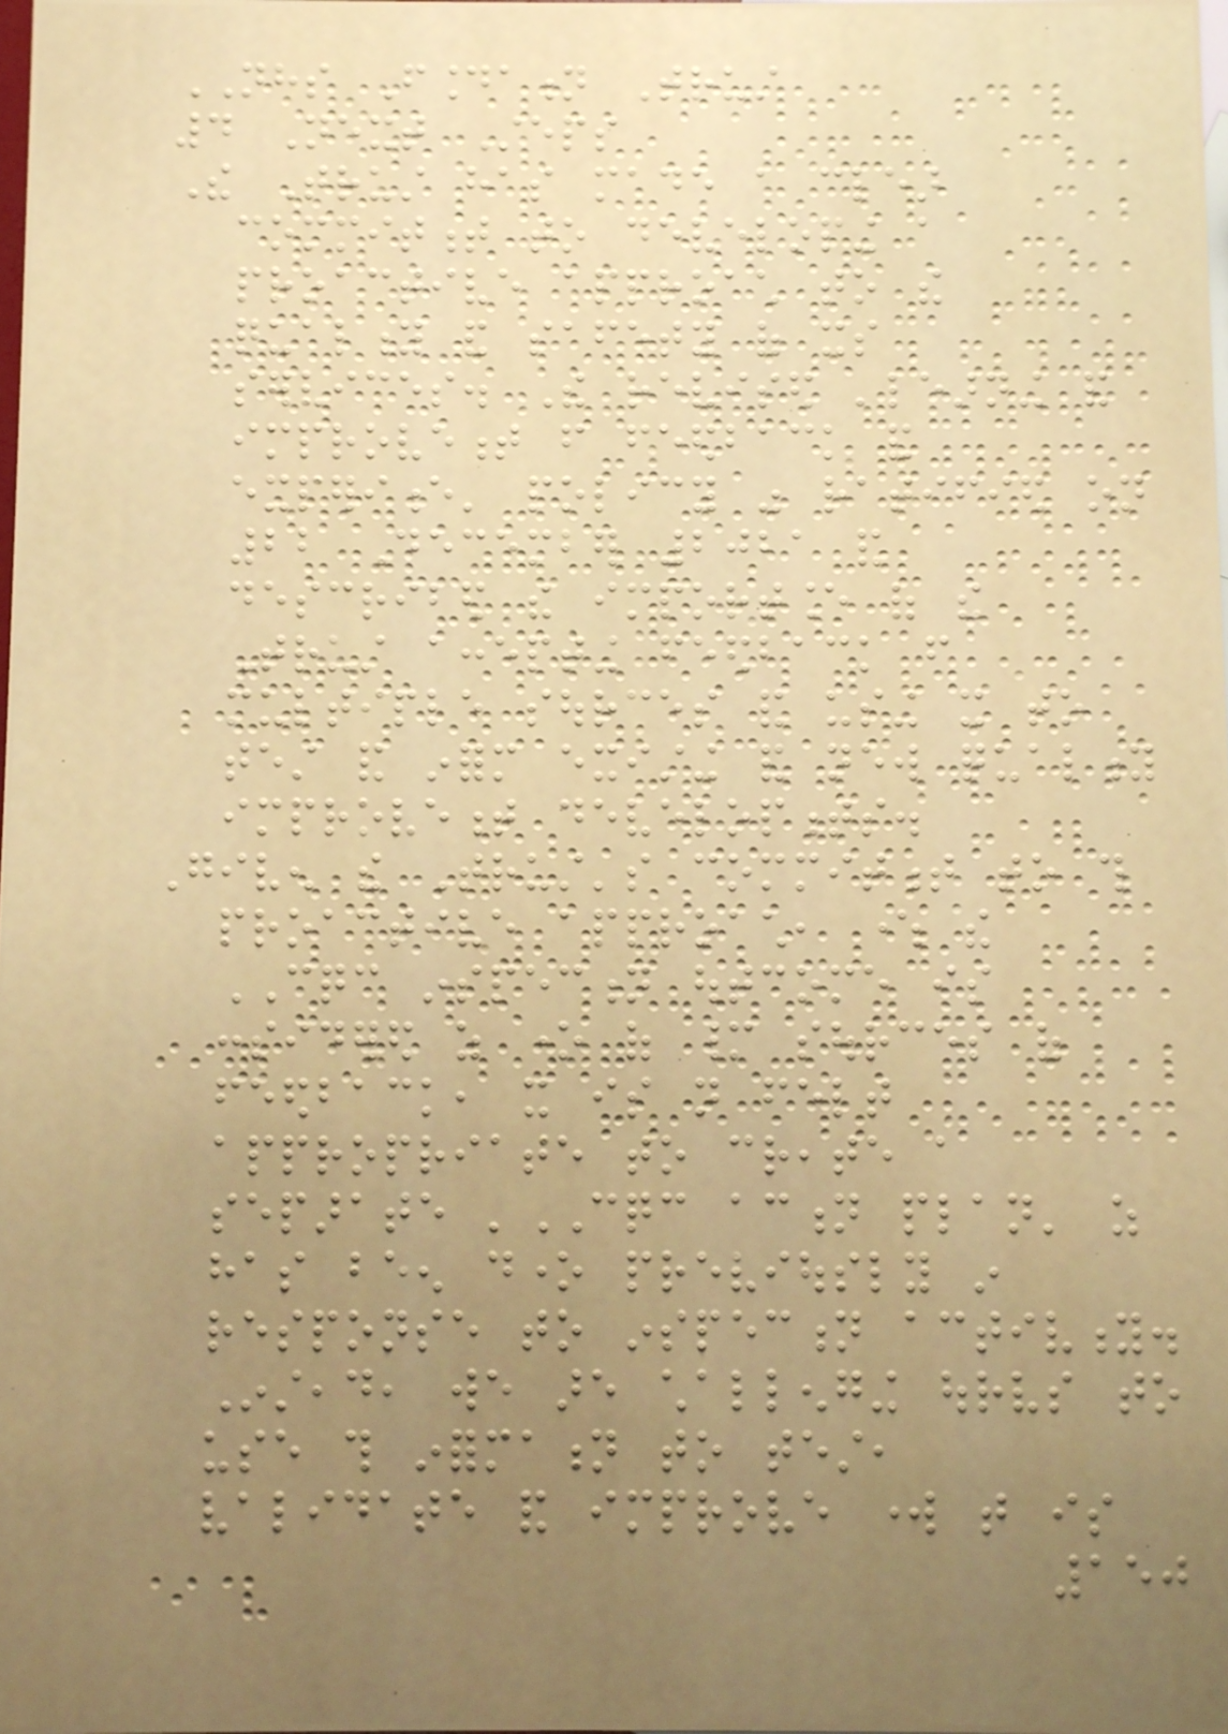NHS Foundation Trust
4 Next Steps
The Trust has made a clear
commitment to developing a
proactive approach to the
quality and safety of its
services. The revised 'learning and
improvement from feedback and
experience' policy was ratified on
22 December 2021 and
described the importance of the
Trust accepting feedback from
multiple sources and using it to
test and inform existing and new quality
improvement developments.
Given the Trust's commitment to this
proactive approach, where the
CQC inspection outcome is
considered as one of many sources of
feedback, it is not felt
appropriate to create a
separate 'CQC action plan' as
has been done previously in
response to inspection activity.
Instead, we are challenging ourselves to
use this information to test,
validate and improve work that is
150
